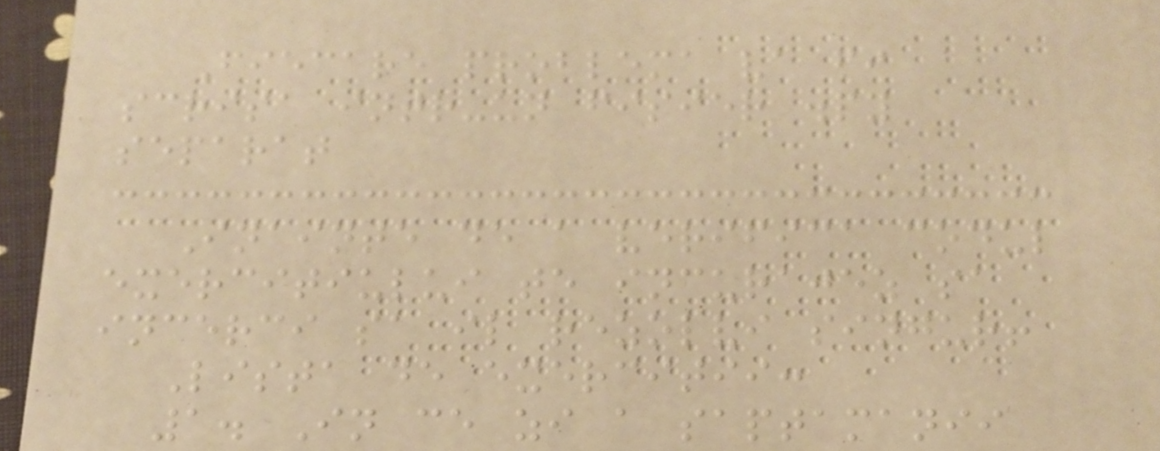Fiecare problema va fi
scrisa intr-un fisier .py
separat
Inainte de a verifica codul
exercitiului te incurajez sa
incerci sa il rezolvi singur!
Lista de exercitii:
1. In ce zi a saptamanii
